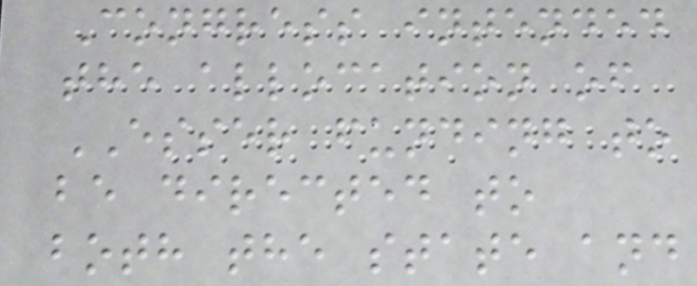Congress intended
the allocation of
ESSER funding to
be directed to
both the state and
